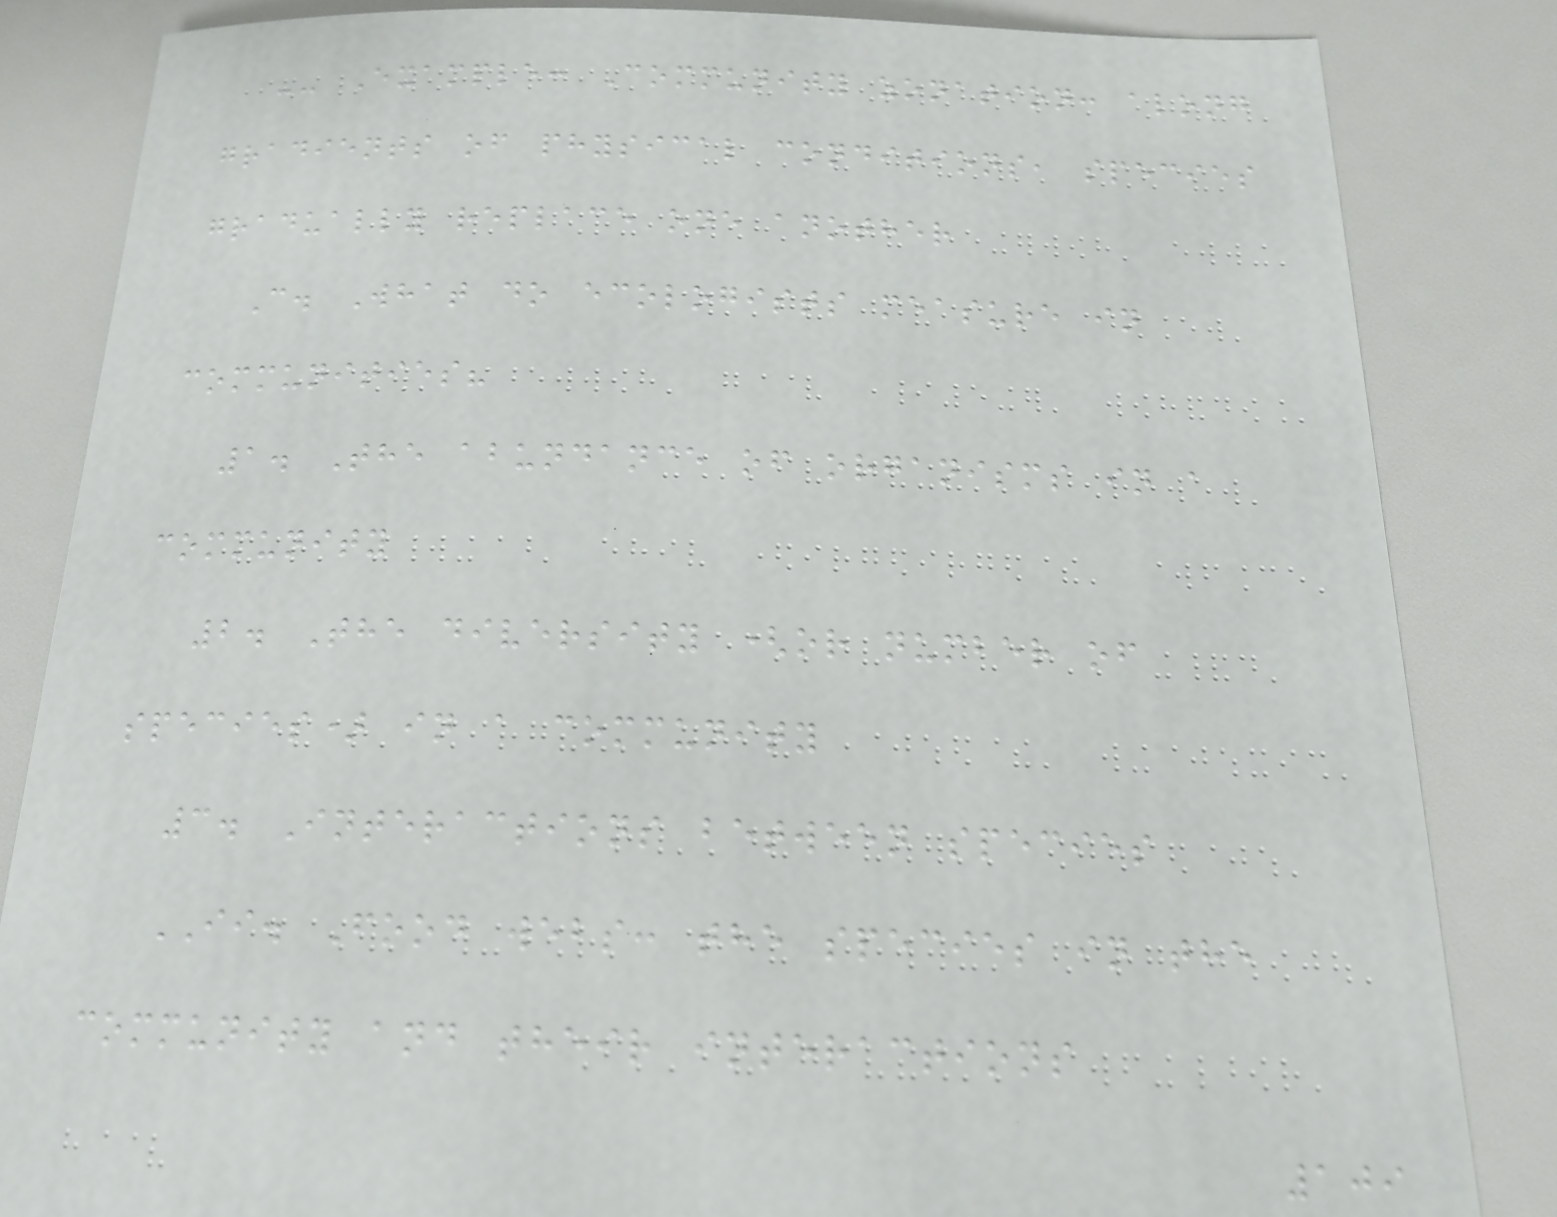-- Example: Community zonation: along
gradients of physical conditions, species
gradually replace one another
C. What do ecologists measure in
communities?
1. The abundance of organisms in a
community
2. The diversity (or number of
species) in a community
3. Interactions between species
II. Food webs: the species in the
community and their interactions
109
